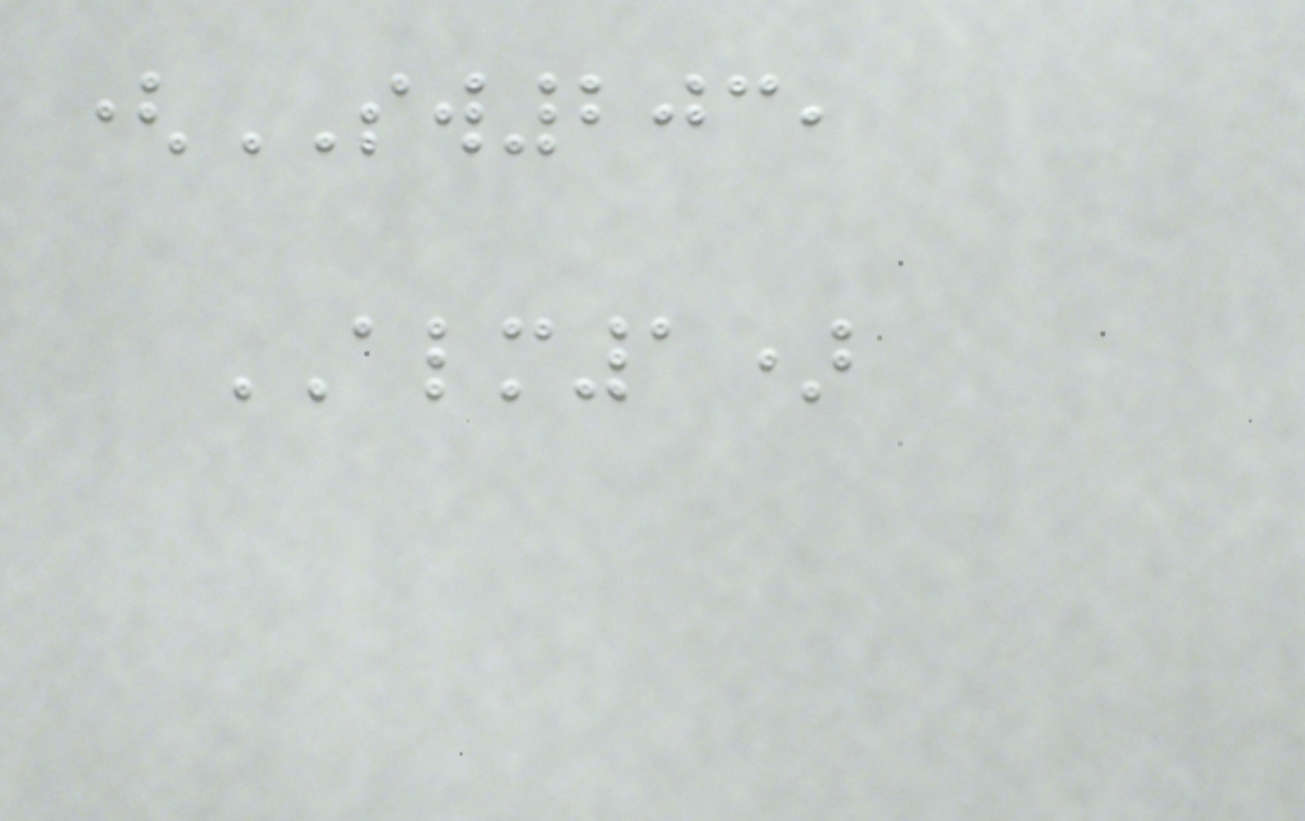(SW203,
ALM1)
